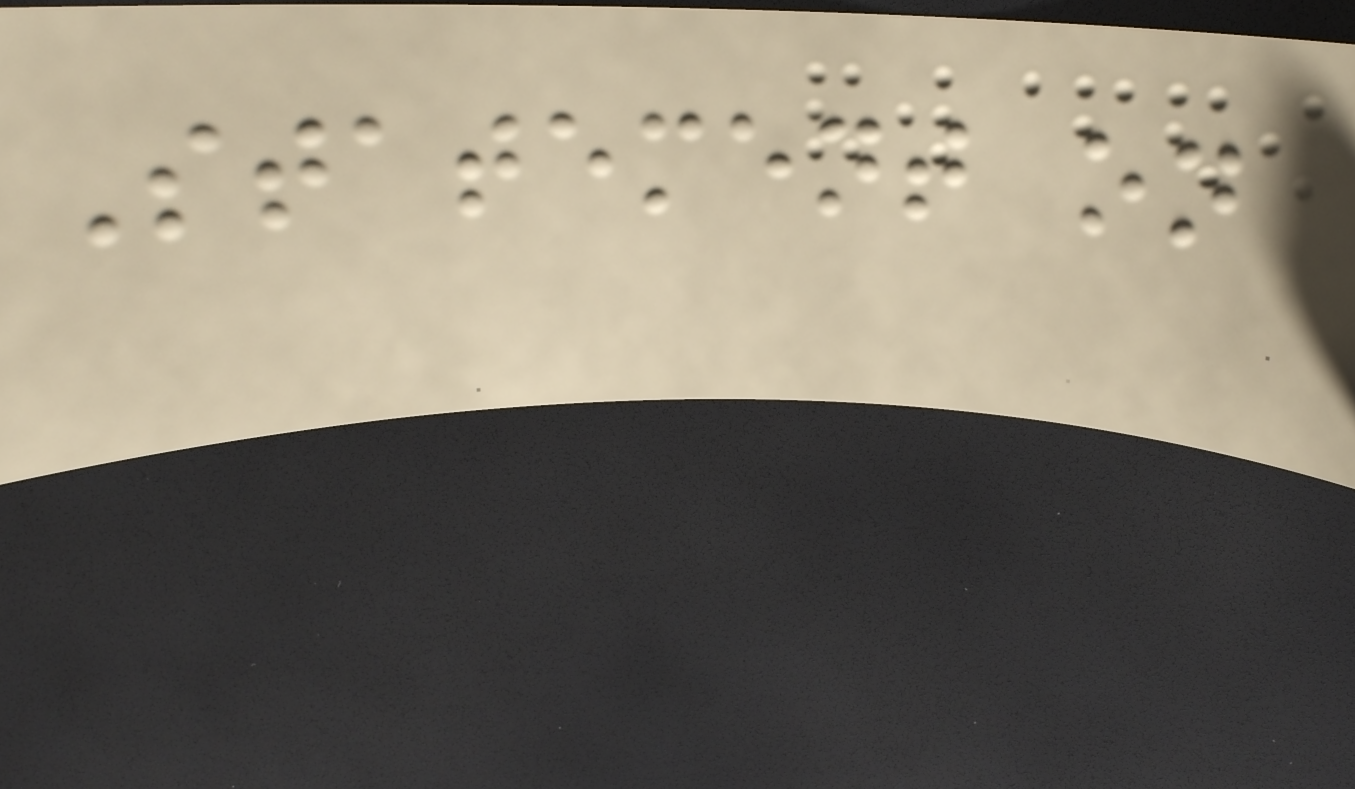Statement on
